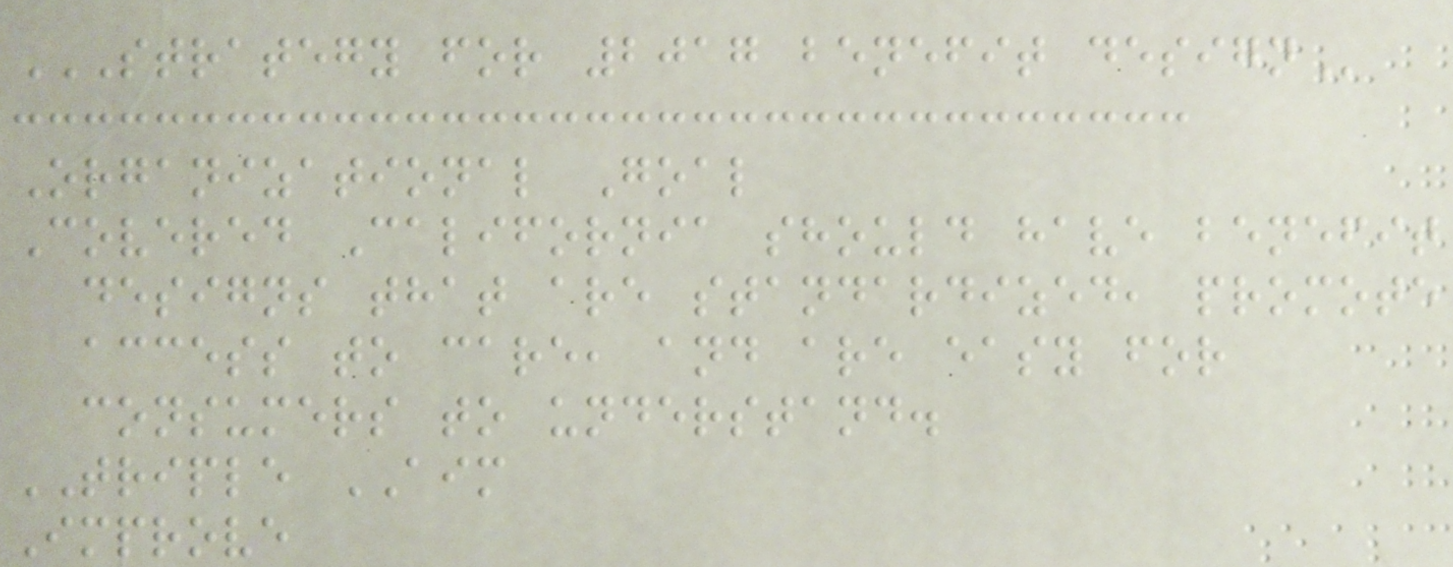STRATEGY FOR 2017 BENEFIT DESIGN
Organizational Goal
Covered California should have benefit
designs that are standardized, promote
access to care, and are easy for
consumers to understand.
TRIPLE AIM
Improve
